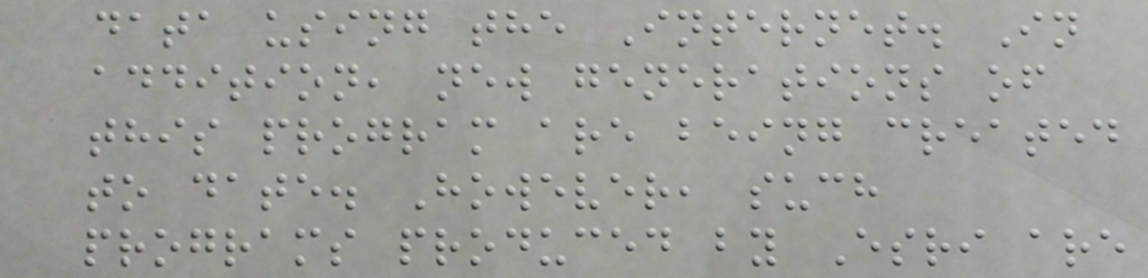data using the Internet. In
addition, new generations of
this program are being created
to date. However, such
programs produced by Esri are
